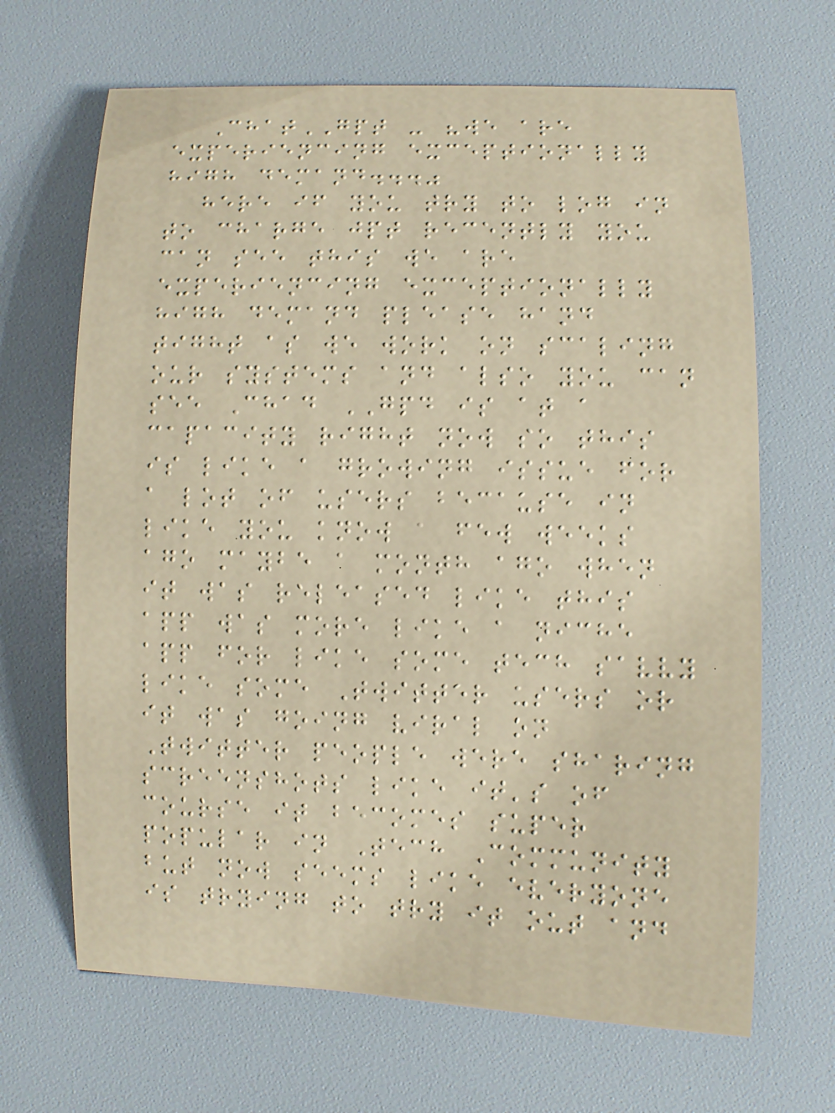ChatGPT - "we are
experiencing exceptionally
high demand..."
here if you try to log in
to charge jpt recently you
can see this we are
experiencing exceptionally
high demand please hand
tight as we work on scaling
our systems and also you can
see Chad GPD is at a
capacity right now so this
is like a growing issue for
a lot of users because in
like you know a few weeks
ago maybe a month ago when
it was released like this
app was more like a niche
app for like some tech savvy
like some Twitter users or
it was going viral on
Twitter people were sharing
screenshots like it's of
course it becomes super
popular in Tech Community
but now seems like everyone
is trying to try it out and
